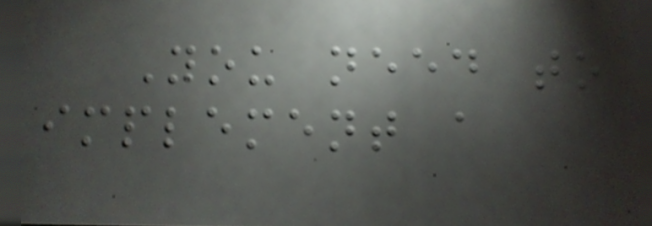You need to
implement a
